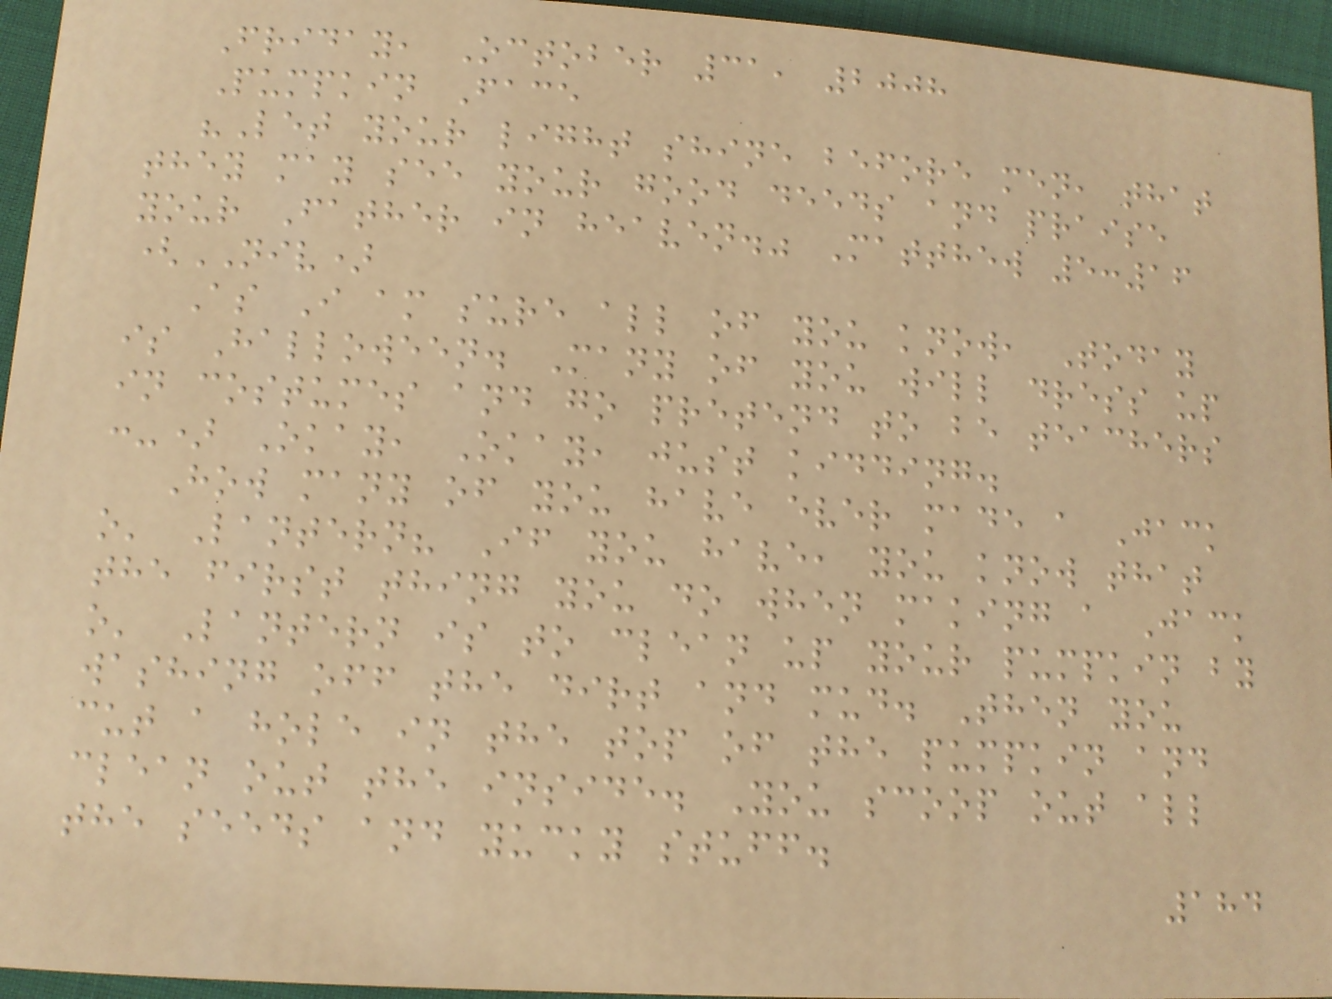Friday, October 31, 2008
Pumpkin Face
"Let your light shine before men, that
they may see your good deeds and praise
your Father in heaven." Matthew 5:16
(NIV)
As I am sure all of you know, Today
is Halloween. Many of you will dress up
in costumes and go pretend to be teachers
:-) Okay, Okay, just kidding.
How many of you have ever made a Jack
o' Lantern? If you have, you know that
the first thing you do when making a Jack
o' Lantern is to clean up your pumpkin by
washing off the dirt and mud. Then you
cut a hole in the top of the pumpkin and
clean out the inside. You scoop out all
the seeds and yucky stuff.
184
